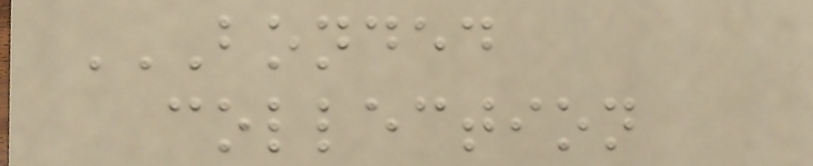BONDED
COLLECTION
